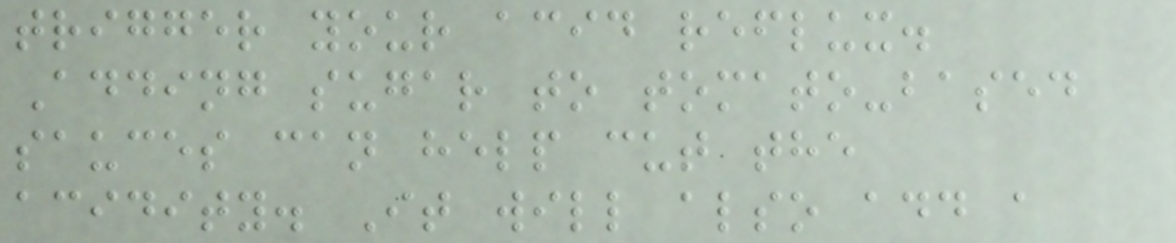trigger your acid reflux.
Adding sugar to tomato-based
sauces can help cut the
acidity. It will also add a
